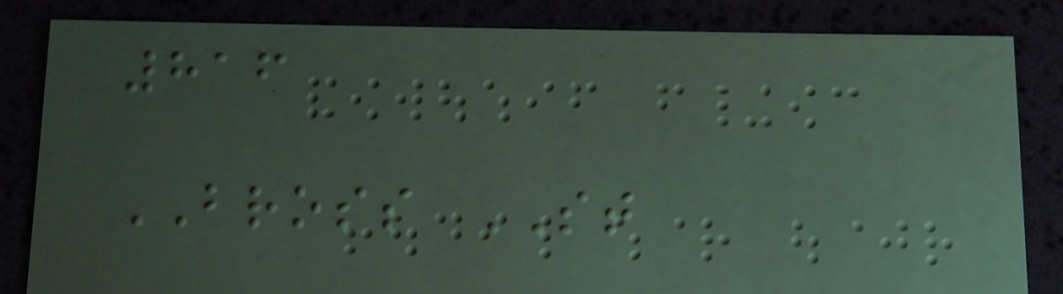816
BROSS ST
